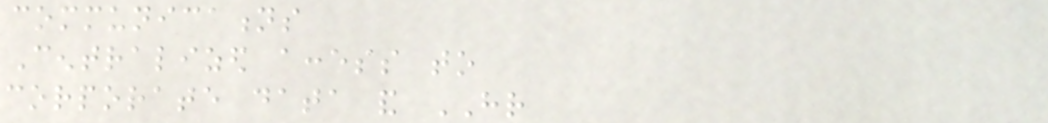communications
Centralized access to
corporate data and HR
